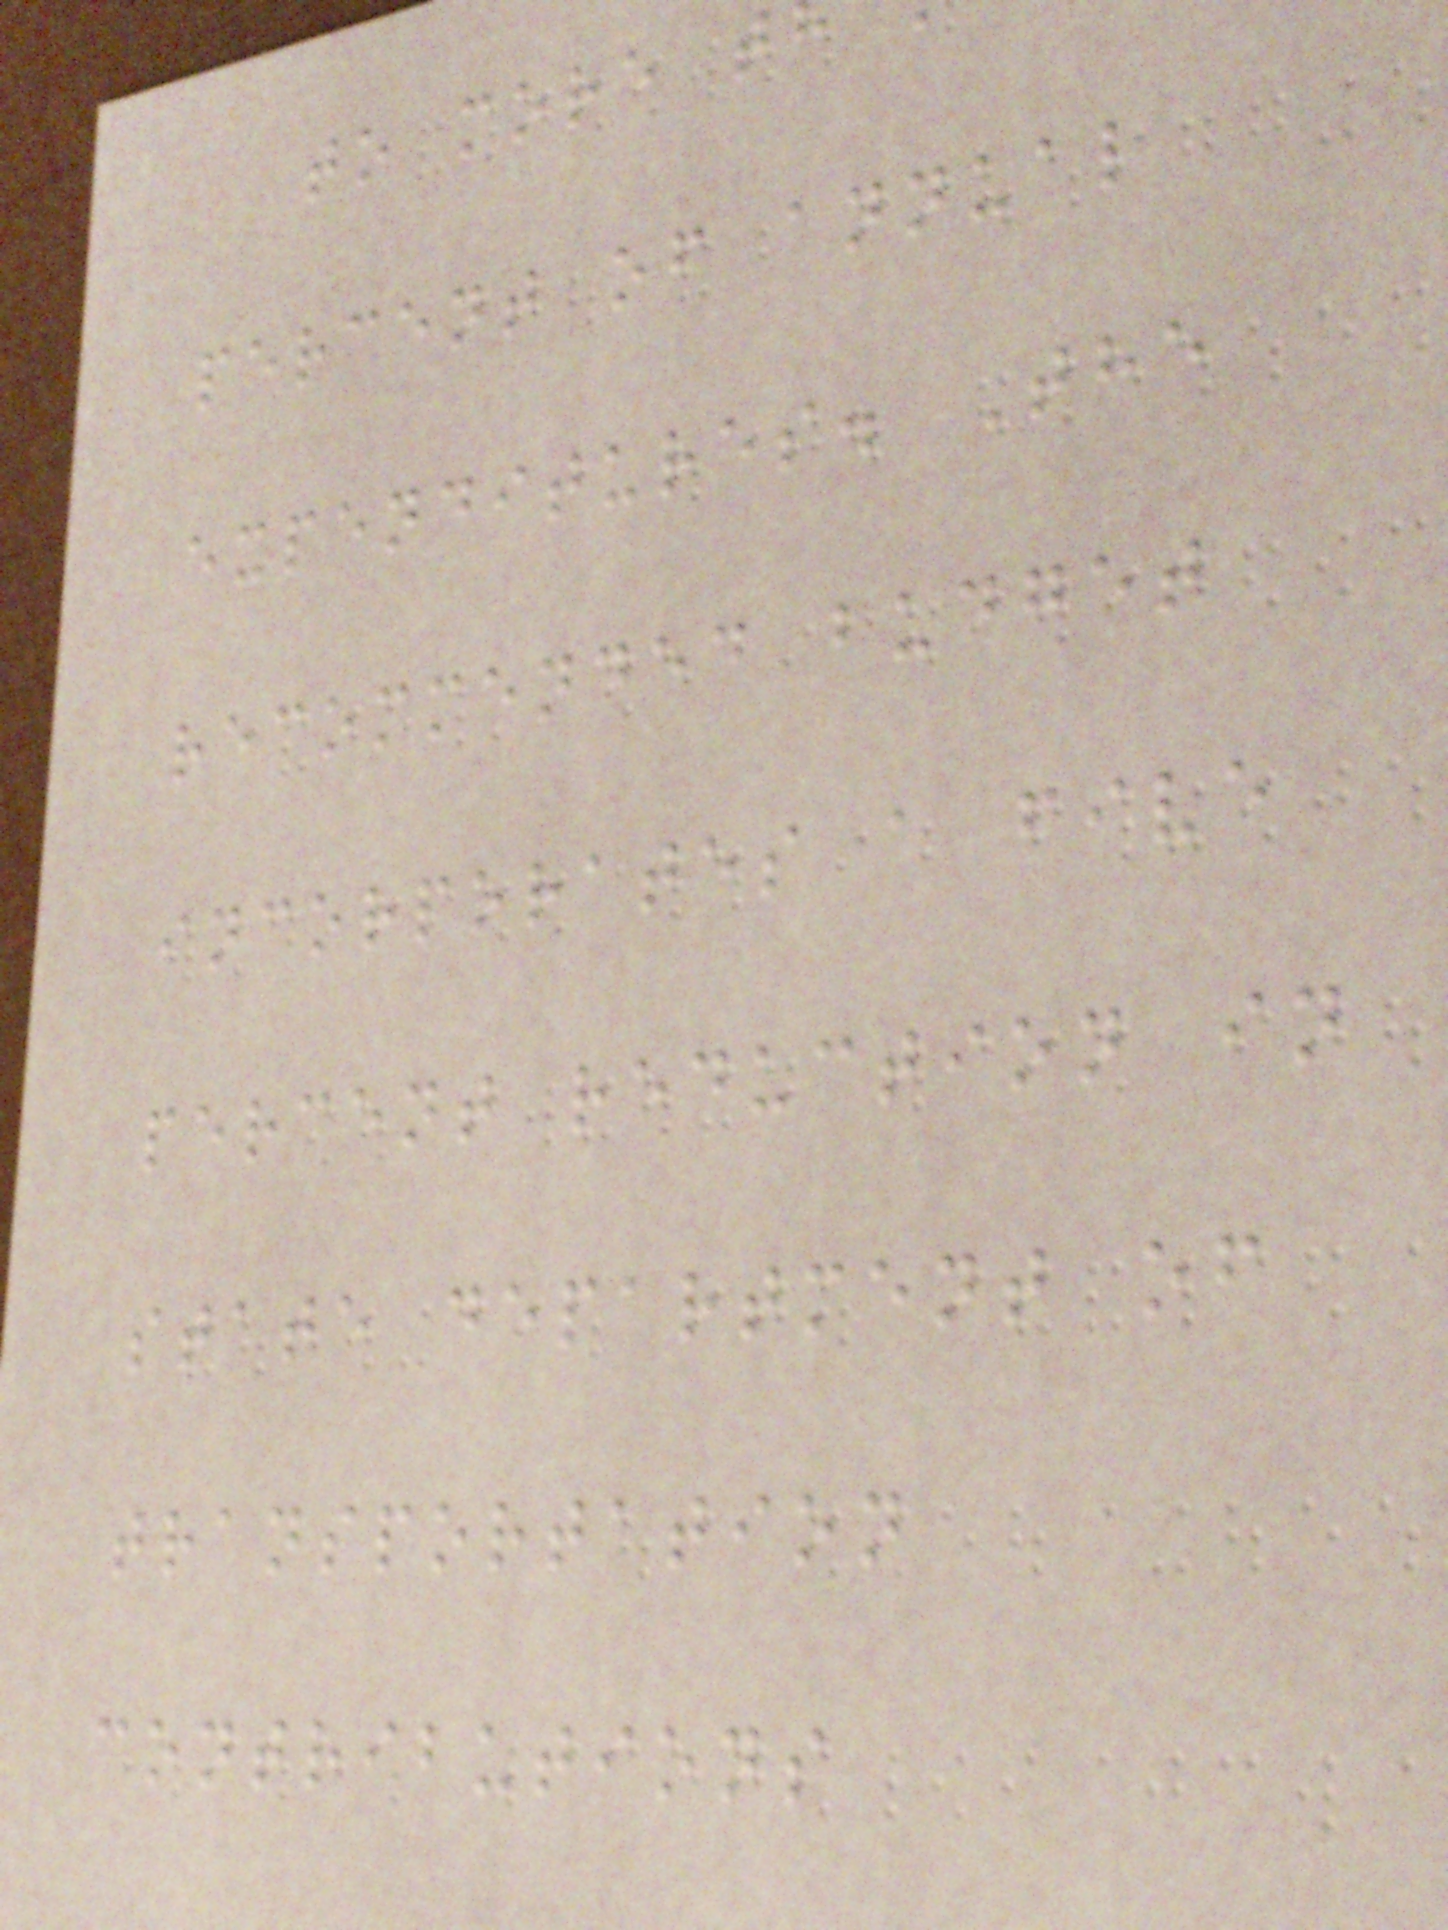to more t
percent of annual
expenditures. The
recommended budget
incorporates a five
percent reduction in
state department of
transportation
contributions
